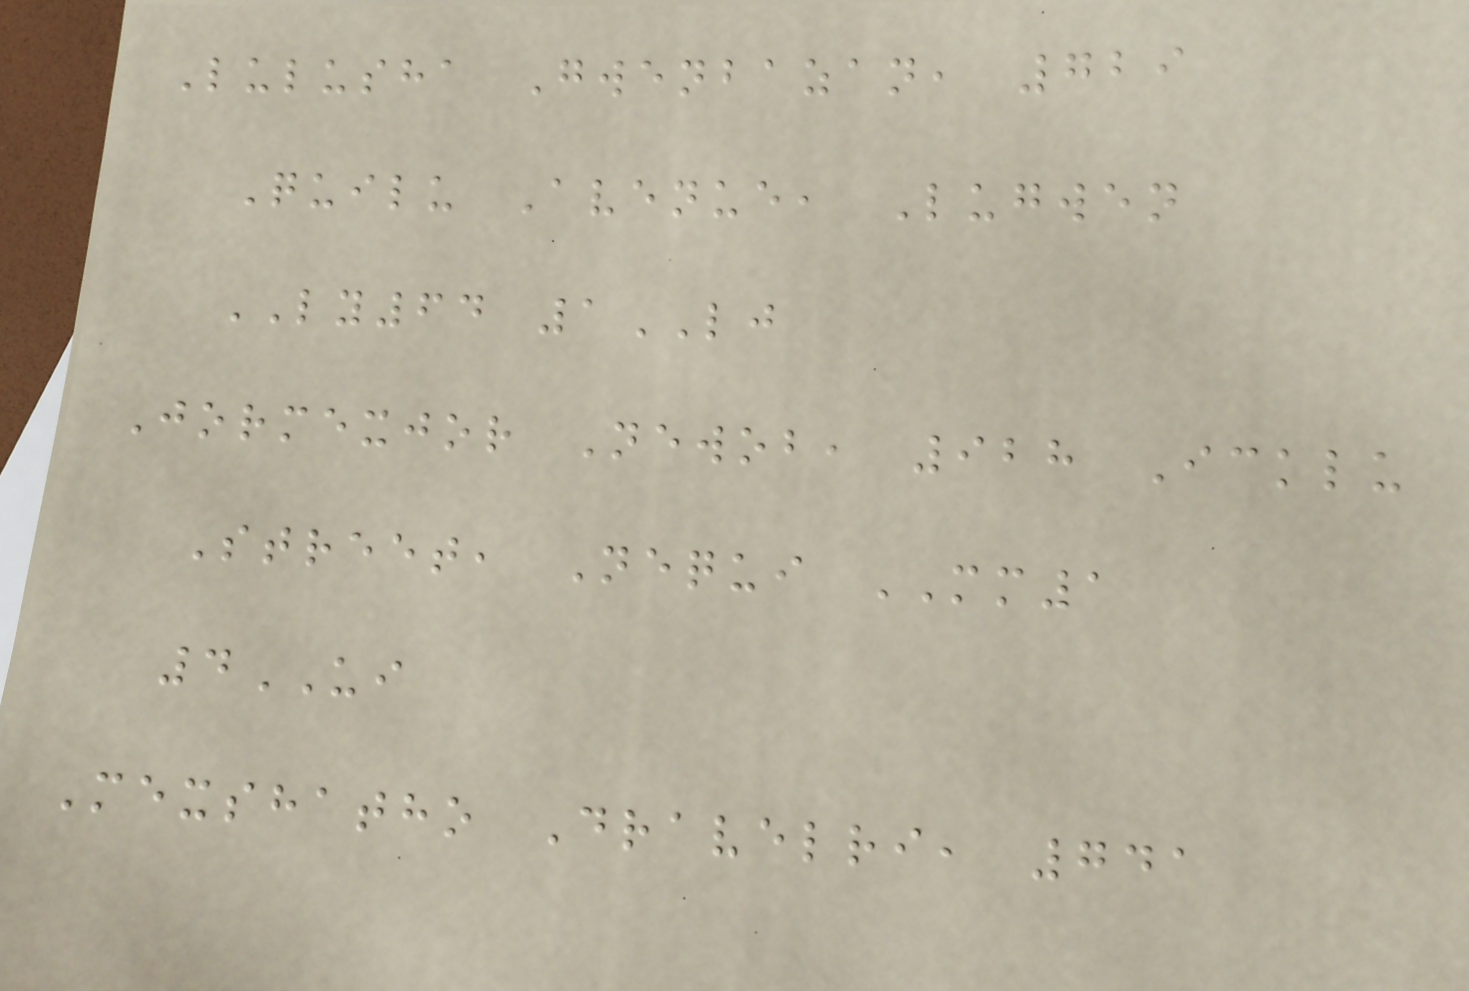Lulusha Gwenbazan, 729
Quilu Avenue, Lugwen
LY64 1LJ
Jormexjor Newob, 928 Icklu
Street, Nequi MM1
4UI
Mexshatho Dravelri, 741
